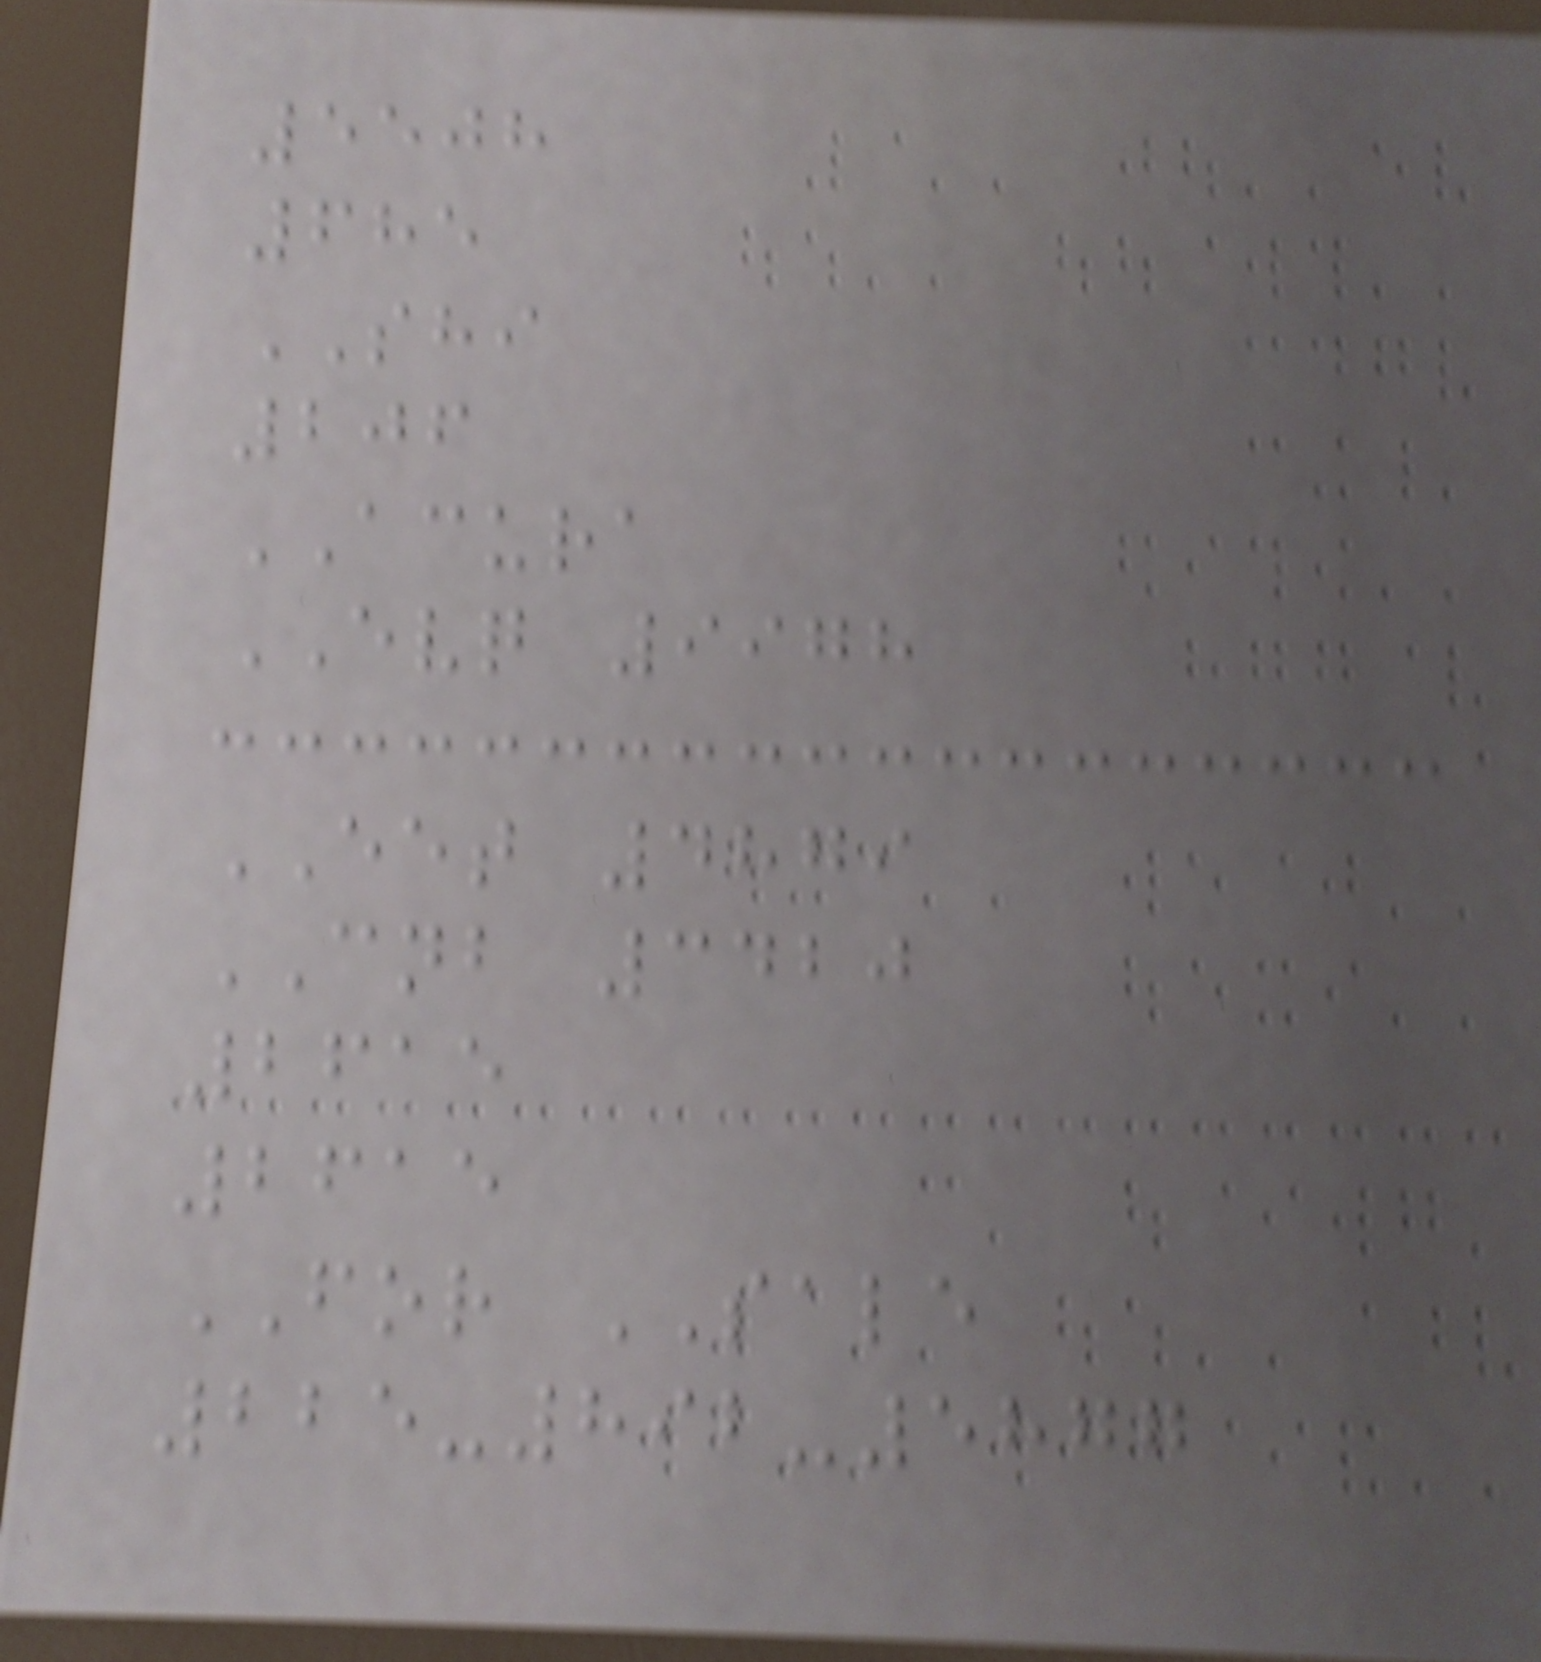5508
685
SHI
206
ACURA
EVQ 9978
EET 4879
CNB 3420
2615
2615
FOR SALE
225-892-5877
